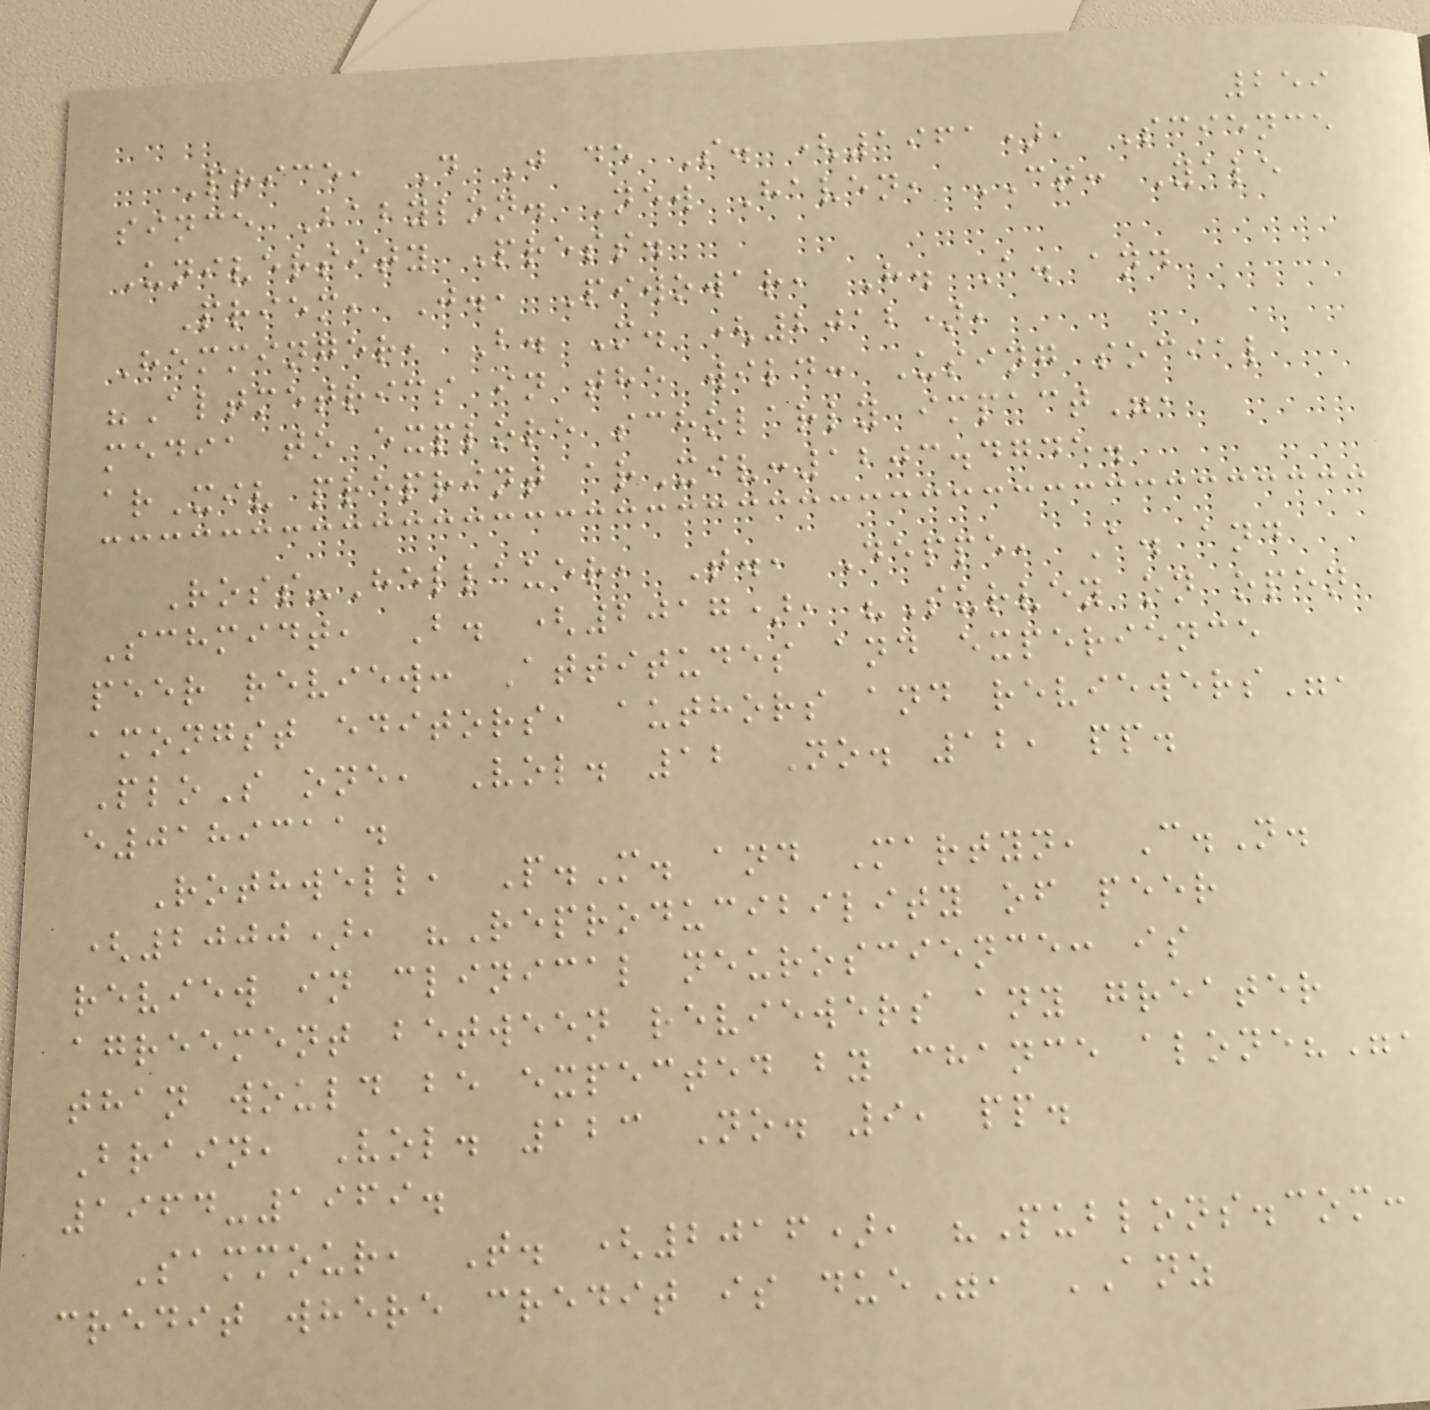259
Price, D J de S. (1961), Science
since Babylon. New Haven, CT: Yale
University Press.
Priem, J., Piwowar, H. A. and
Hemminger, B. M. (2012),
"Altmetrics in the wild: Using social
media to explore scholarly impact",
arXiv preprint arXiv:1203.4745.
Ross-Hellauer, T., Deppe, A. and
Schmidt, B. (2017), "Survey on open
peer review: Attitudes and experience
amongst editors, authors and reviewers",
PloS one, Vol. 12 No. 12, pp.
e0189311.
Rothwell, P.M. and Martyn, C.N.
(2000), "Reproducibility of peer
review in clinical neuroscience: is
agreement between reviewers any greater
than would be expected by chance alone?",
Brain, Vol. 123 No. 9, pp.
1964-1969.
Sammour, T. (2016), "Publons.com:
credit where credit is due", ANZ
